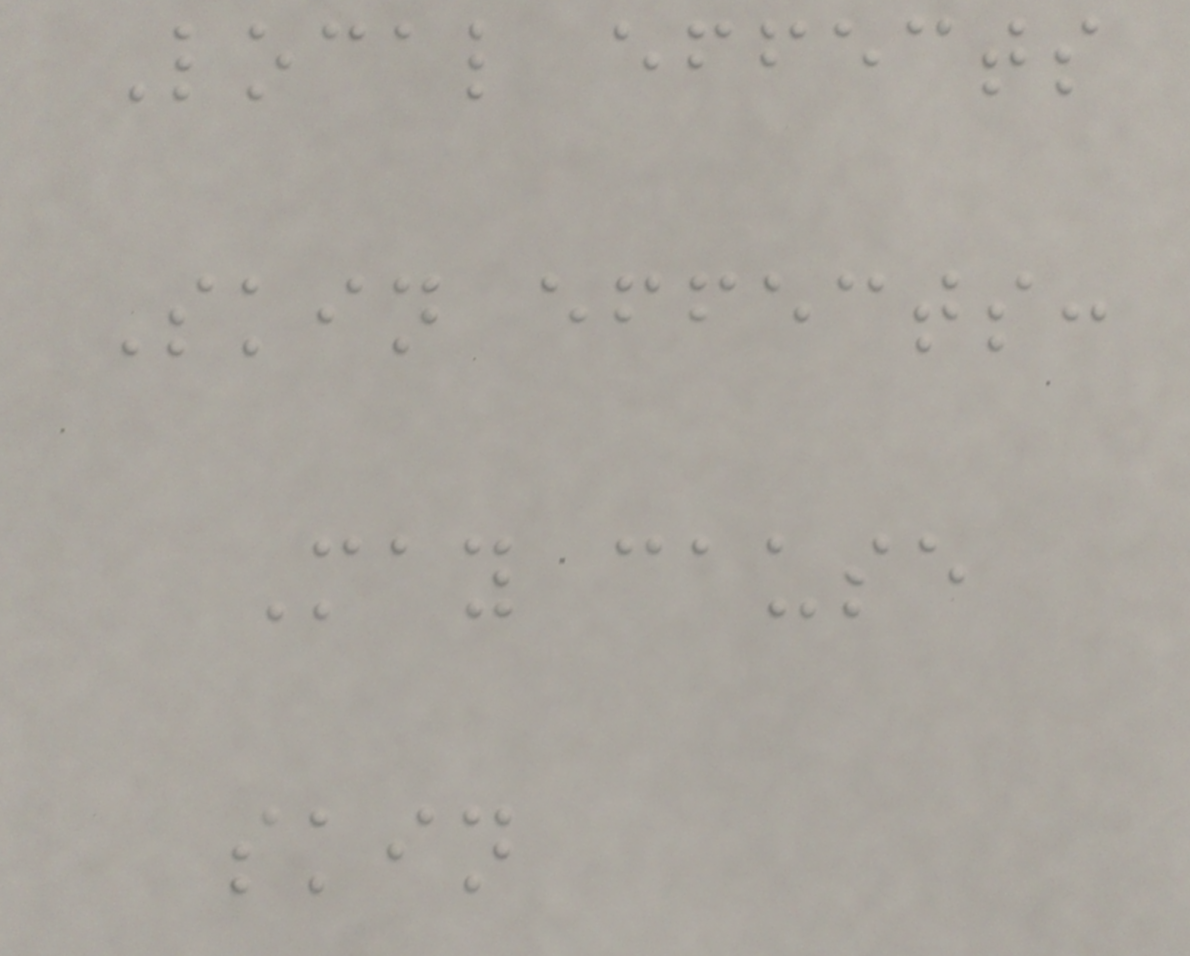Local effects
Skin effects:
May cause
skin
